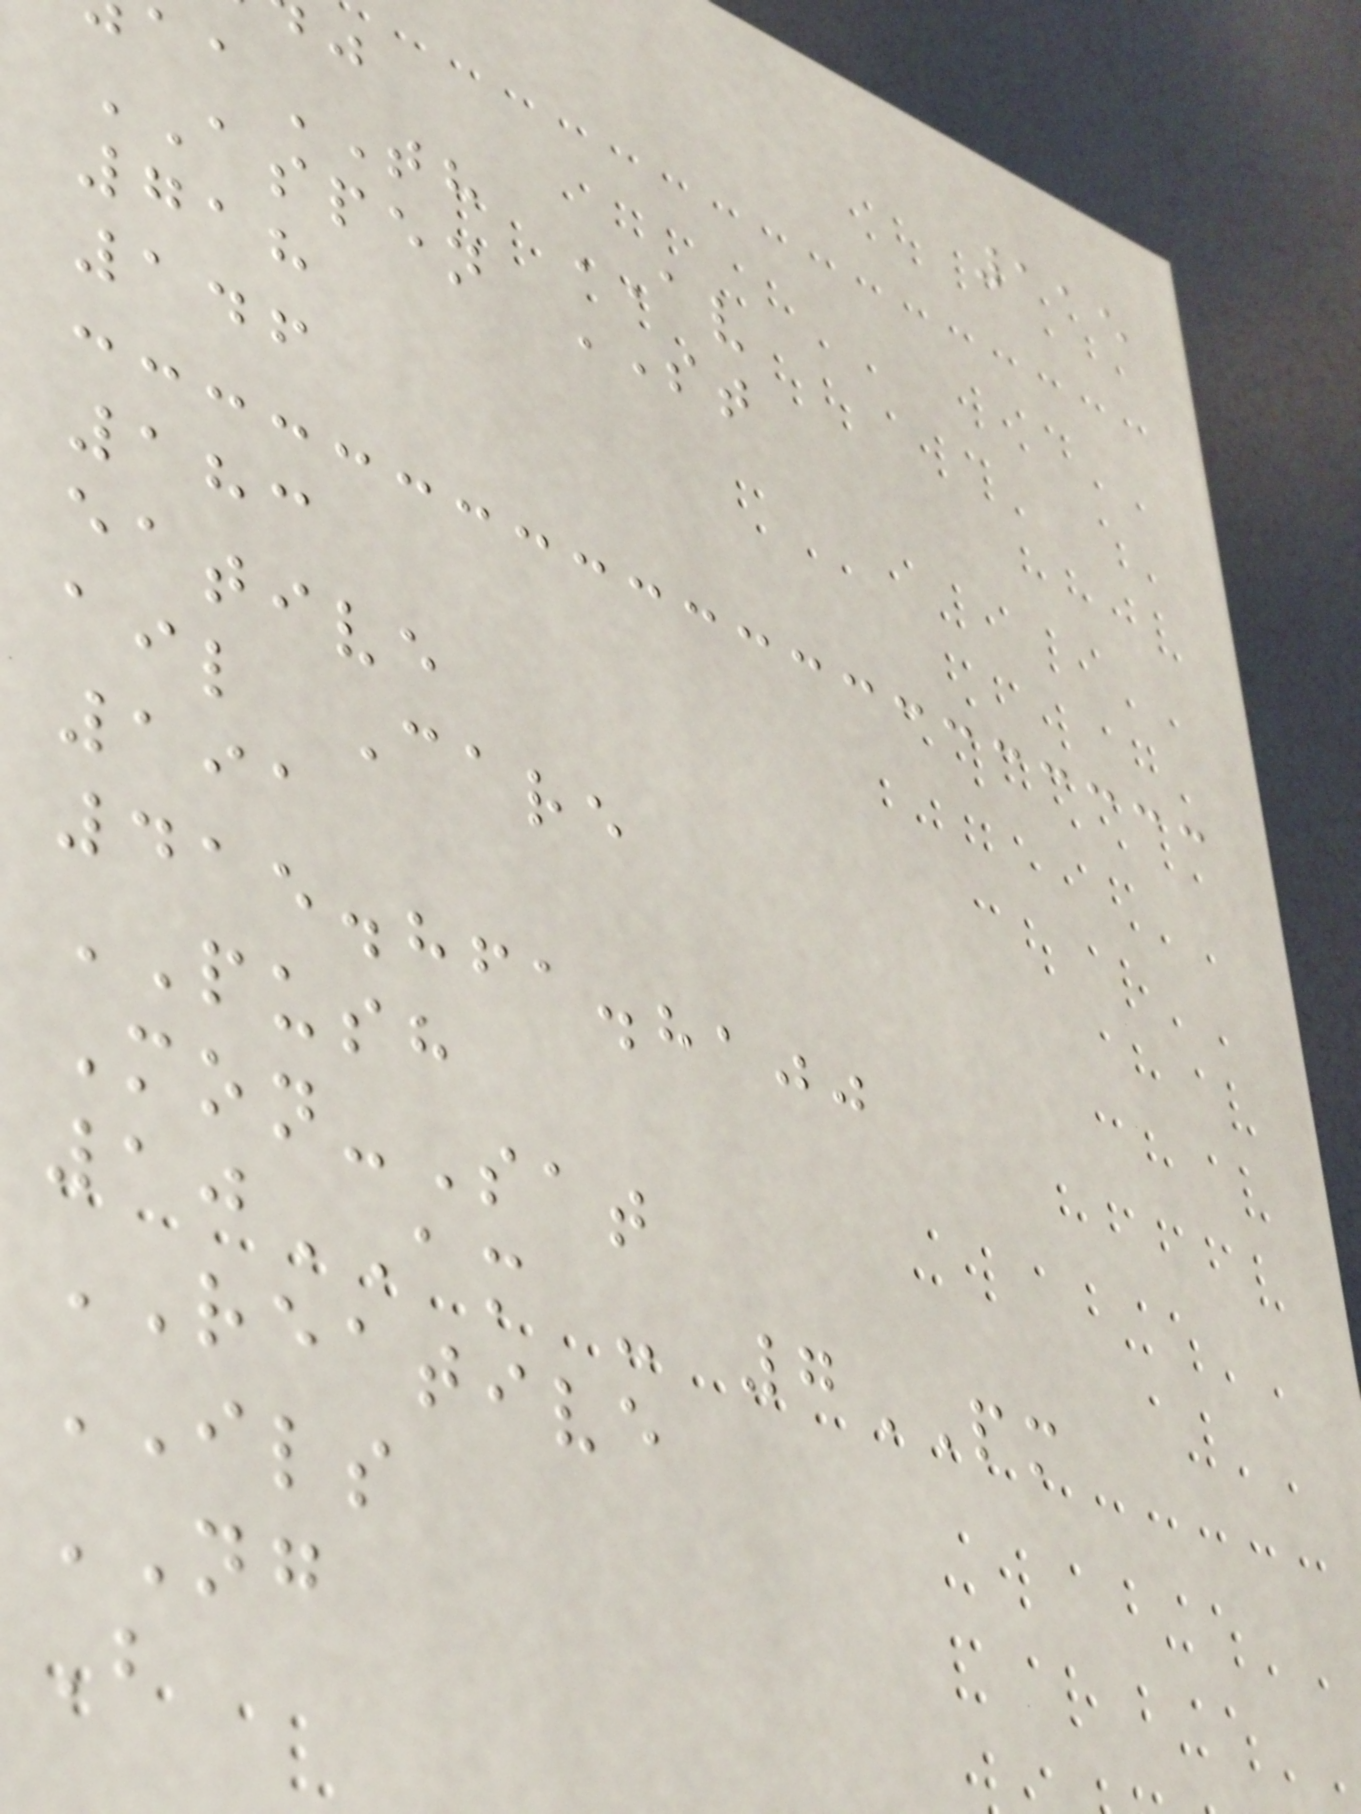115
TH AV
ASPEN ST
718
146
183
eative
ail Care
191
415.861.8100
PUSH
Mon-Sat
10AM - 7PM
REATIVE
ILS
NG
B
